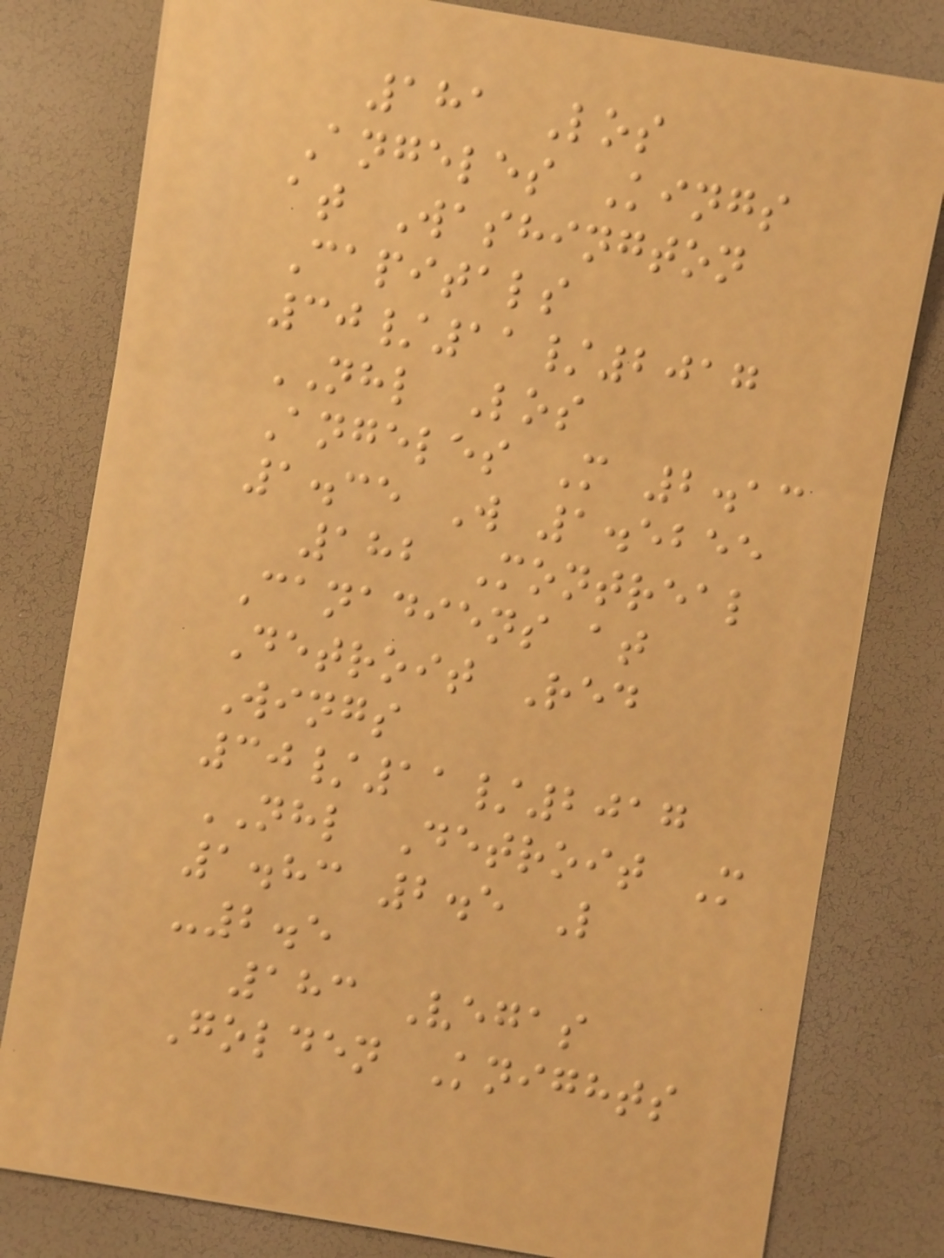181 Los
Angeles Kings
at Washington
Capitals
30/11/2017
NHL Los
Angeles M 2.13
1.35 W 1.5255
182 Montreal
Canadiens at
Detroit Red
Wings
30/11/2017
NHL Detroit M
1.83 2.5 L
-2.5
183 Vegas
Golden Knights
